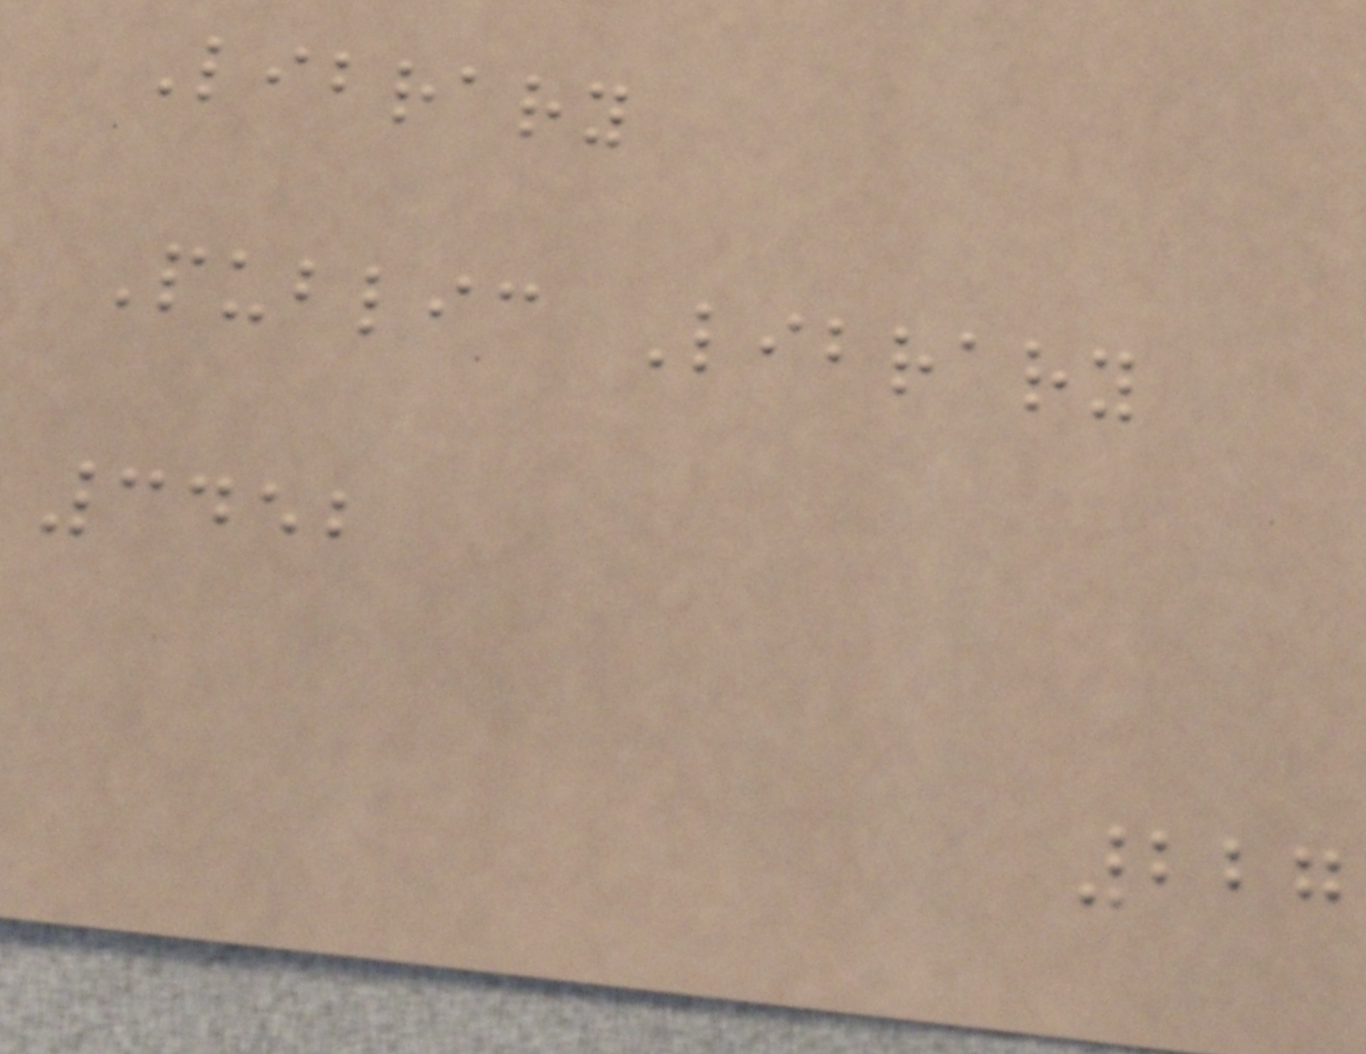Library
Public Library
3452
227
